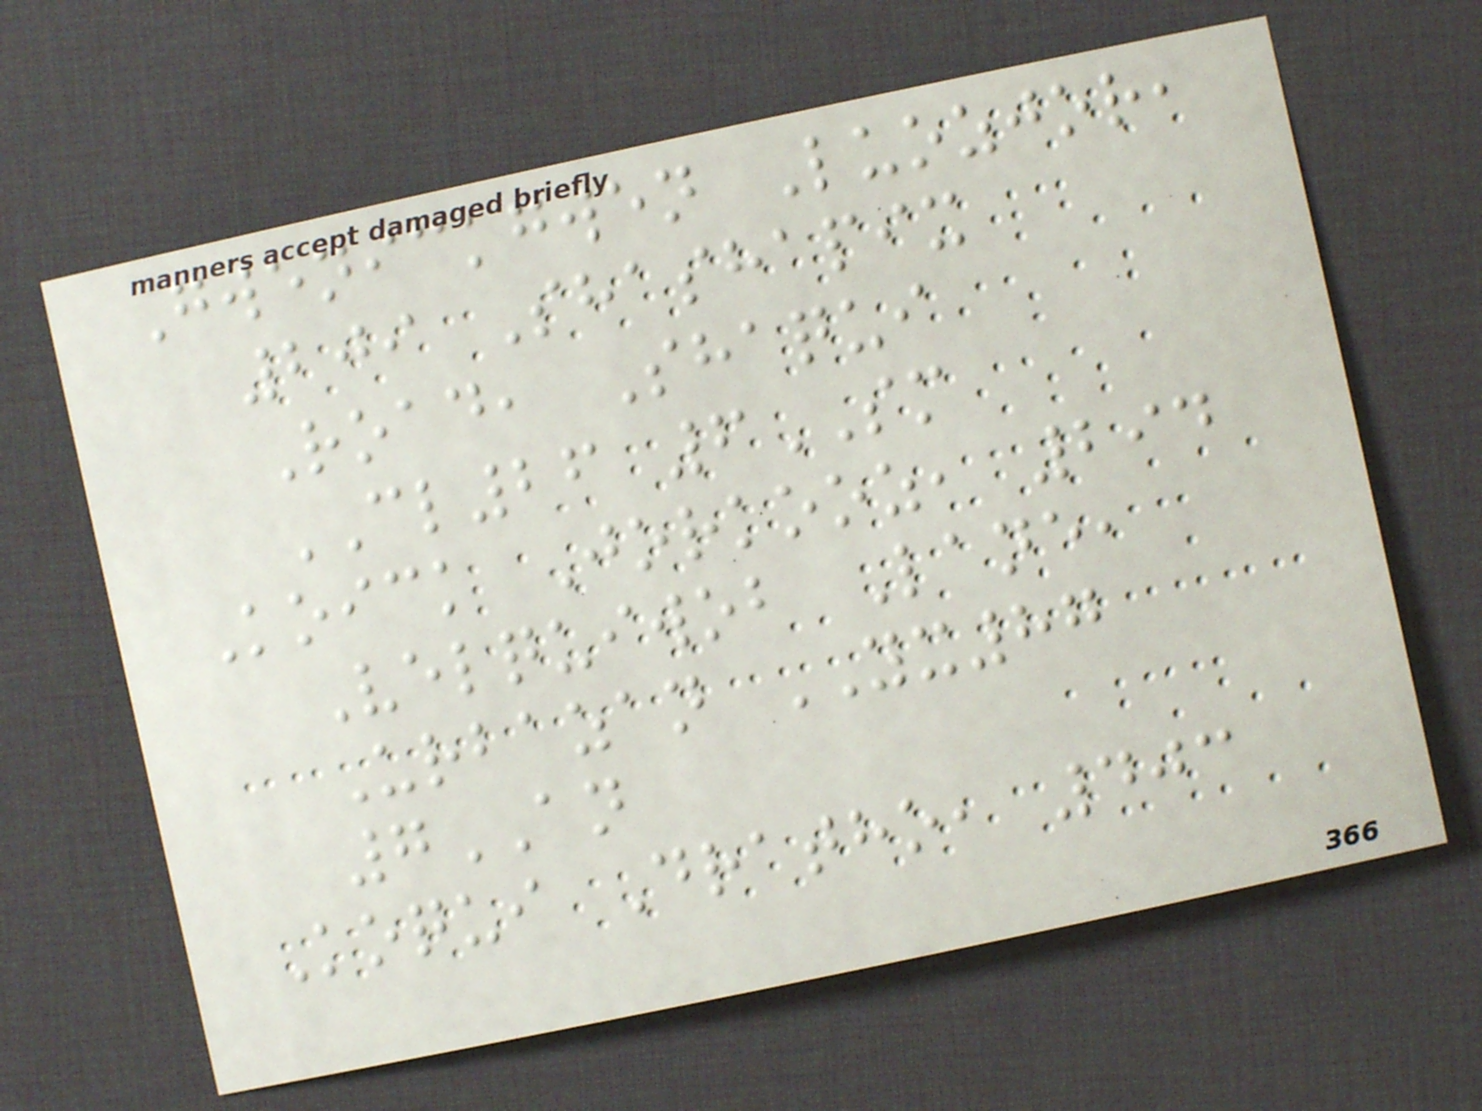Gwenickgwen Luozjor,
209 Shashapix
Road, Shaqui
CL26 6SM
Koick Jorkooz, 294
Velquiwob Lane,
Urbazan YX87
7AN
Koqui Dratho, 403
